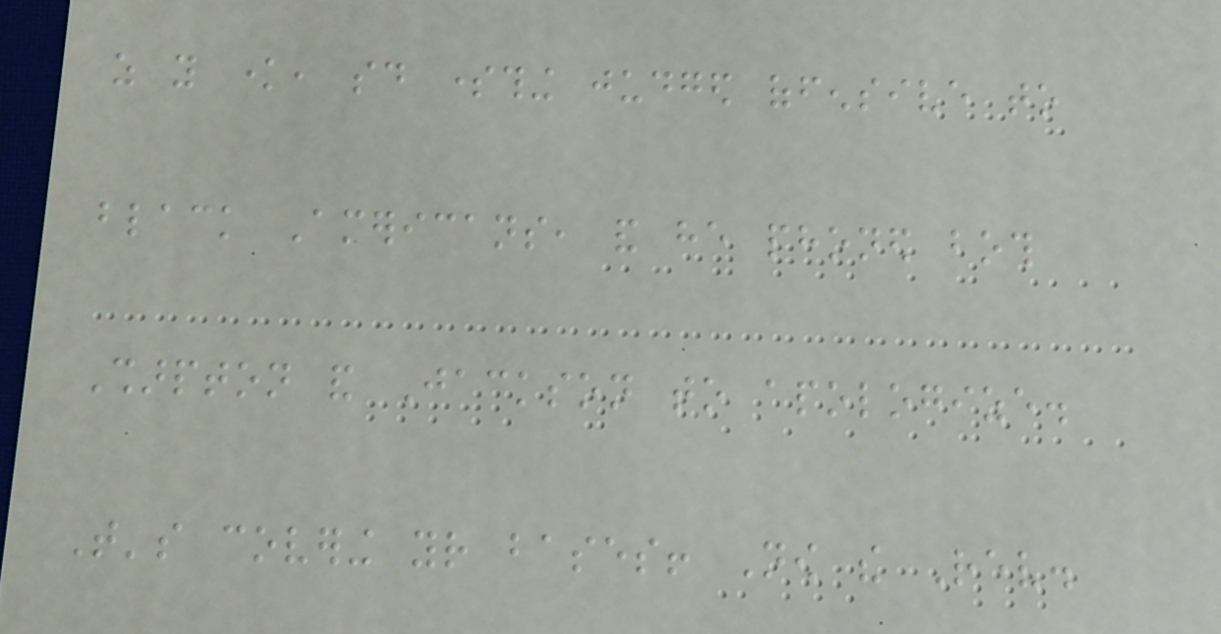as you know, said something judged offensive to
black Americans, and he phoned both
Sharpton and Jackson to apologize.
That's covering your bases! Now the Rev.
